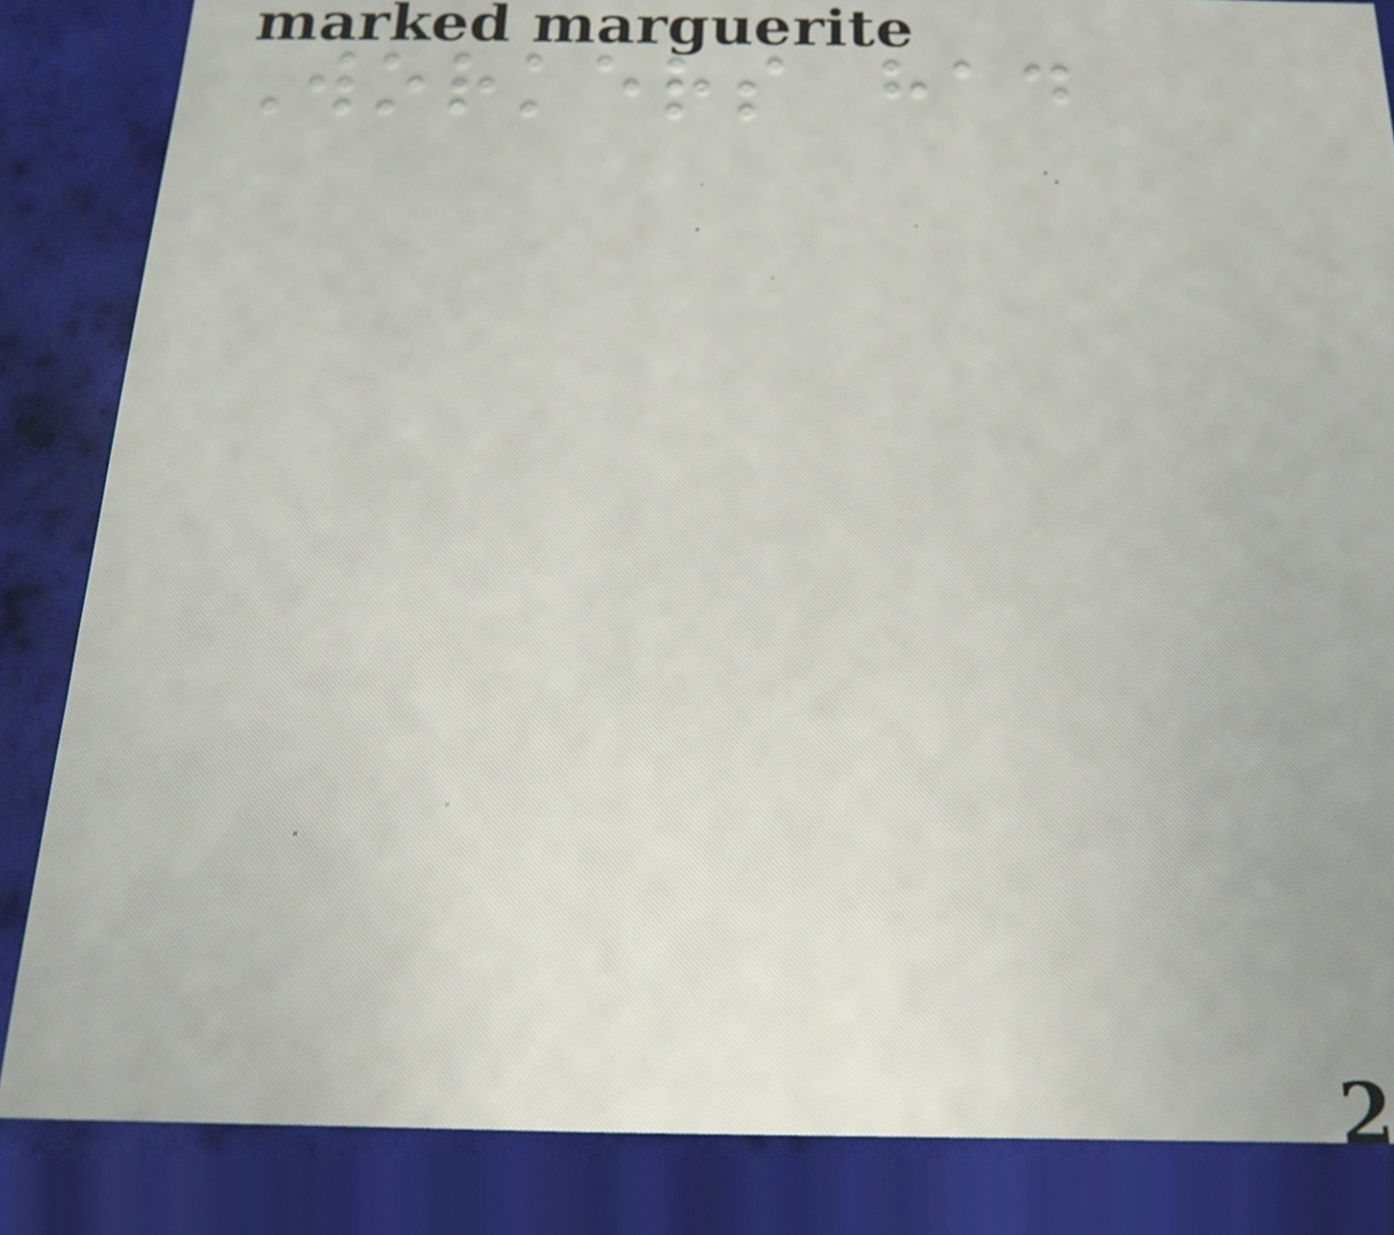Workers had
